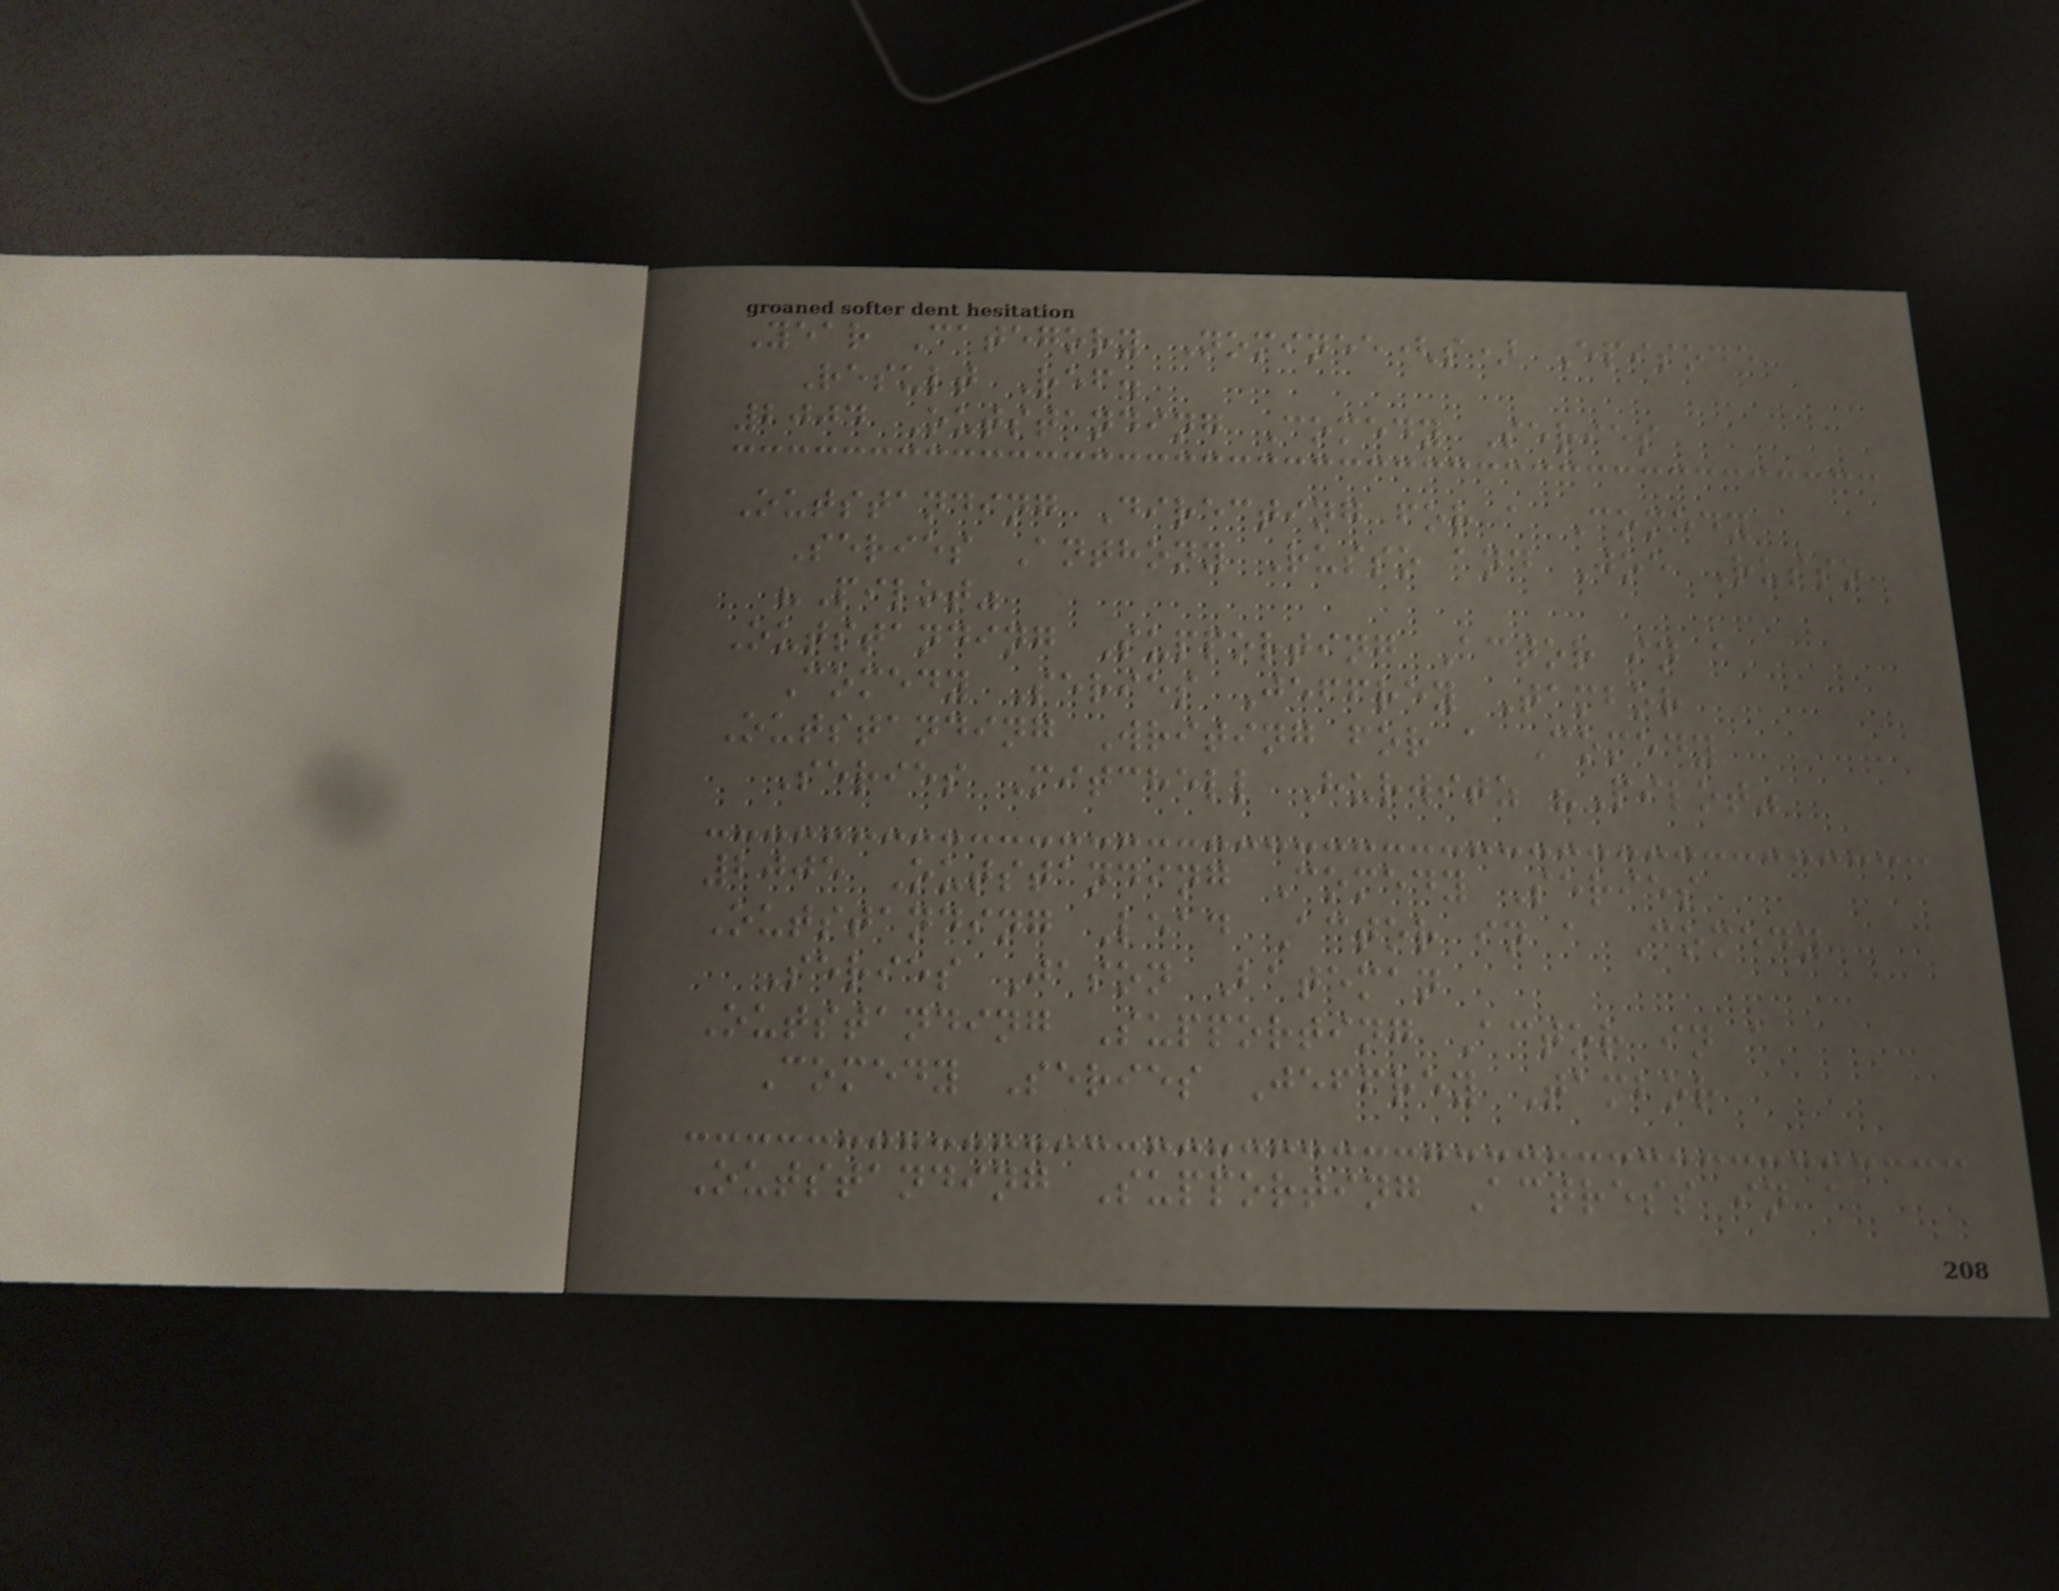Year Category Nominee(s) Episode
Result Ref.
2004 Outstanding Comedy Series
Outstanding Directing for a Comedy
Series Anthony Russo and Joe Russo
"Pilot"
Outstanding Supporting Actor in a
Comedy Series Jeffrey Tambor
Outstanding Writing for a Comedy
Series Mitchell Hurwitz "Pilot"
2005 Outstanding Comedy Series
Outstanding Lead Actor in a Comedy
Series Jason Bateman
Outstanding Supporting Actor in a
Comedy Series Jeffrey Tambor
Outstanding Supporting Actress in a
